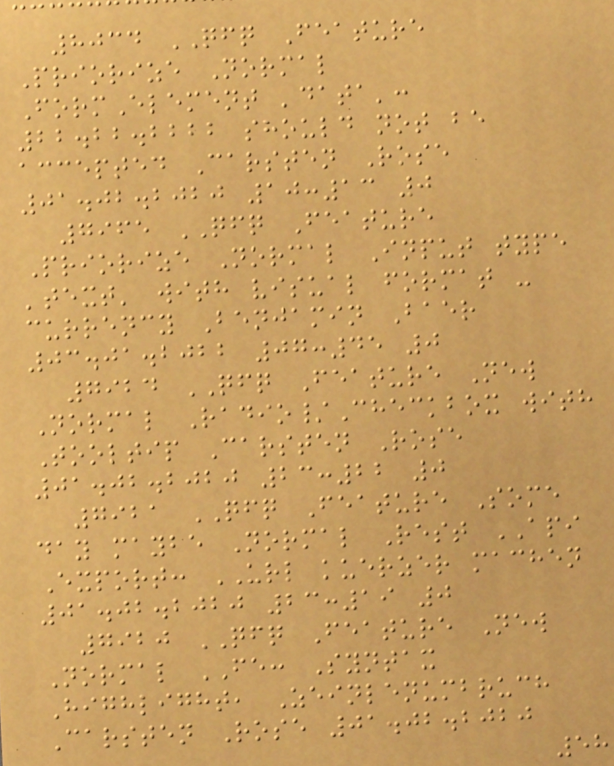8034 QFQ Feature
Priorize Normal
FormElement 'data':
22.22.2222 should not be
accepted Carsten Rose
01.02.2020 10:13 0
7965 QFQ Feature
Priorize Normal Input type
'text' with visual format -
currency Benjamin Baer
03.01.2022 07:45 0
7924 QFQ Feature New
Normal Radio/Checkbox with
Tooltip Carsten Rose
01.02.2020 23:22 0
7921 QFQ Feature Some
day maybe Normal Rest API
Export: URL kuerzer machen
01.02.2020 23:19 0
7920 QFQ Feature New
Normal FE: Syntax
Highlight, Zeinlenumbruch
Carsten Rose 01.02.2020
58
